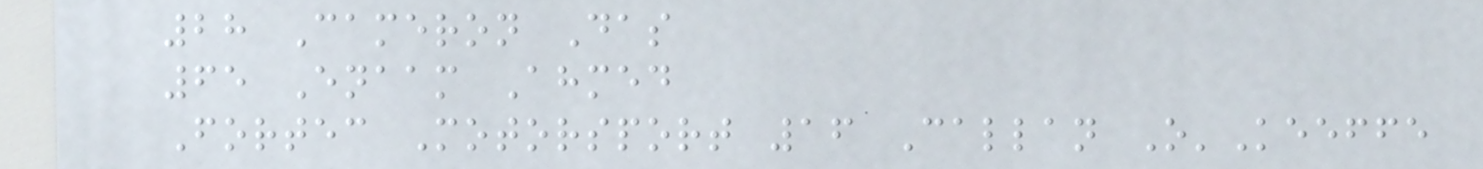28 Cameron Das
65 Enaam Ahmed
Fortec Motorsport 16 Callan O'Keeffe
